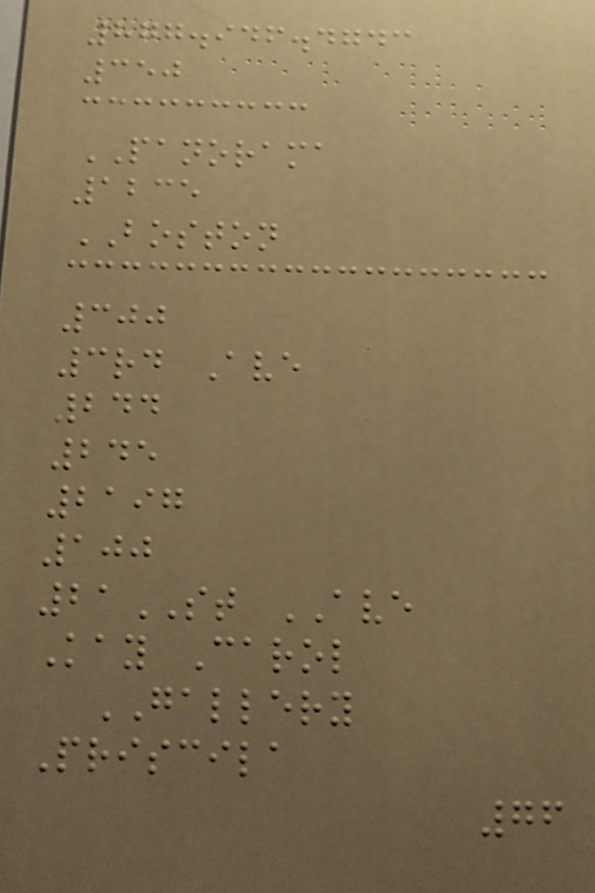877.946.4743
350
PANORAMA
1235
BOSTON
300
3rd Ave
244
245
2197
100
21ST AVE
Kay Carol
GALLERY
Priscila
76
